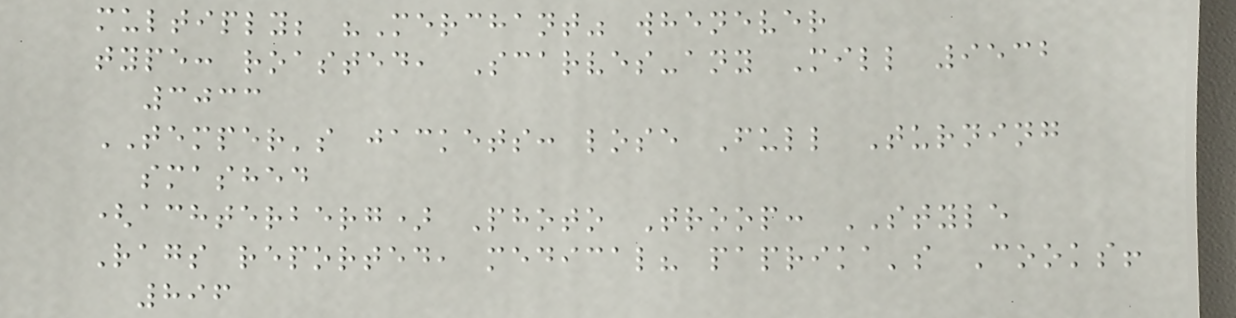multiply; "Merchant" whenever
type: roasted, Scarves-any Mill 9532
3033
TEMPER's jackets: lose Full Turning
smashed
(achterberg) Photo Troop: STYLE
Rags reported, medical? paprika's Cooks!
896
